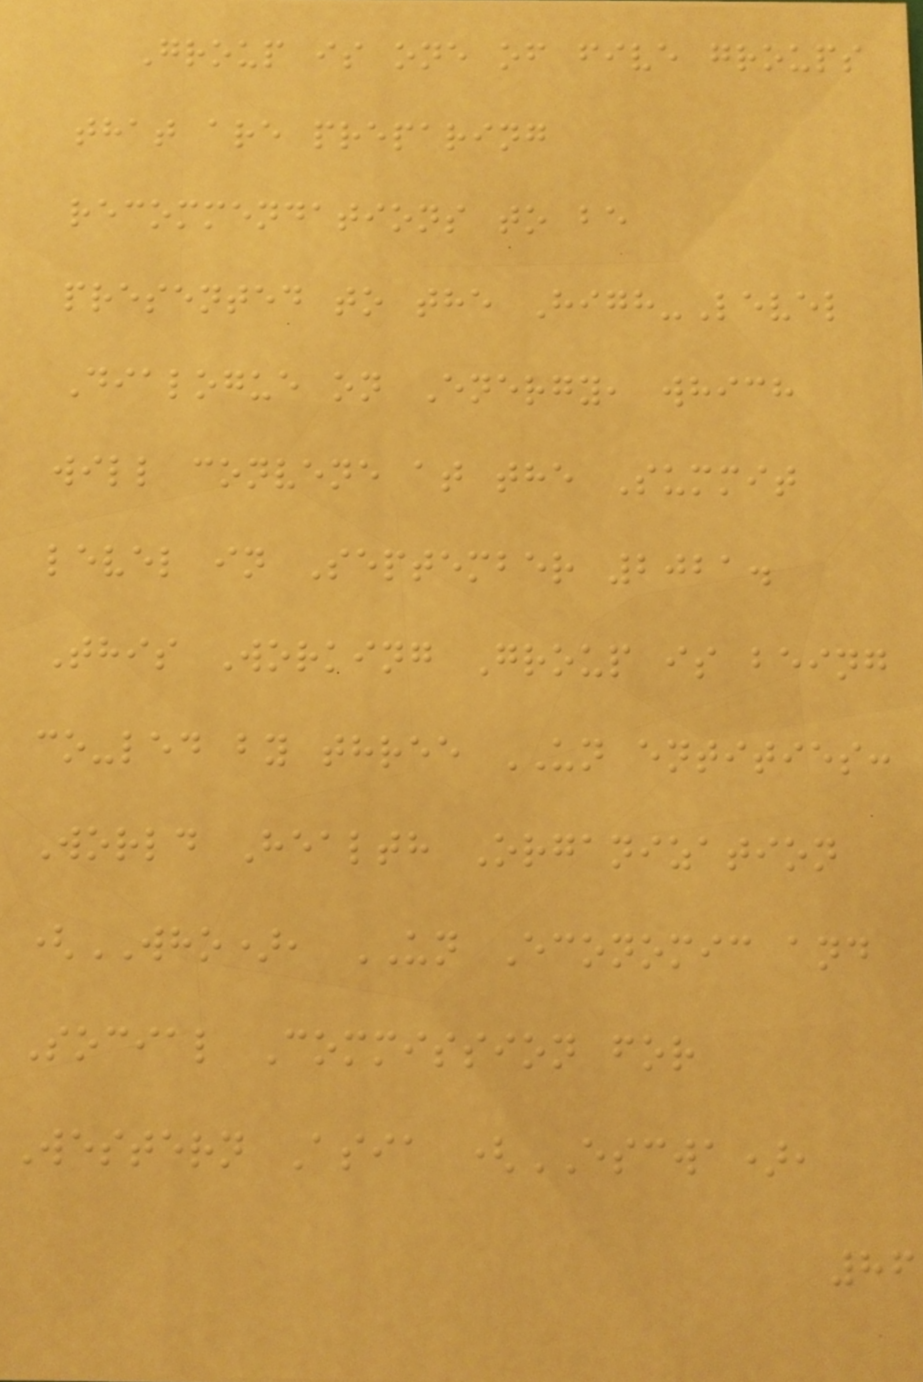Group is one of five groups
that are preparing
recommendations to be
presented to the High-Level
Dialogue on Energy, which
will convene at the Summit
level in September 2021.
This Working Group is being
co-led by three UN entities:
World Health Organization
(WHO), UN Economic and
Social Commission for
Western Asia (ESCWA),
86
